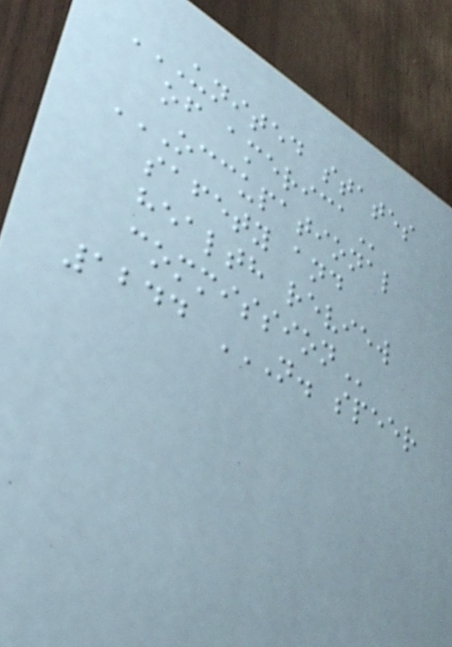UNITED STATES
OF AMERICA
OCCUPATIONAL
SAFETY AND
HEALTH REVIEW
COMMISSION
1244 N. SPEER
